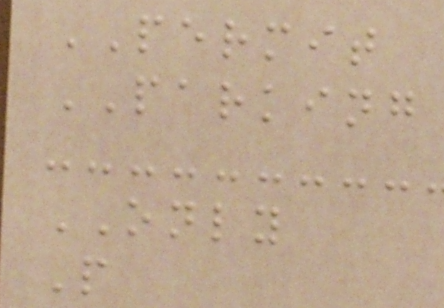PERMIT
PARKING
ONLY
P
